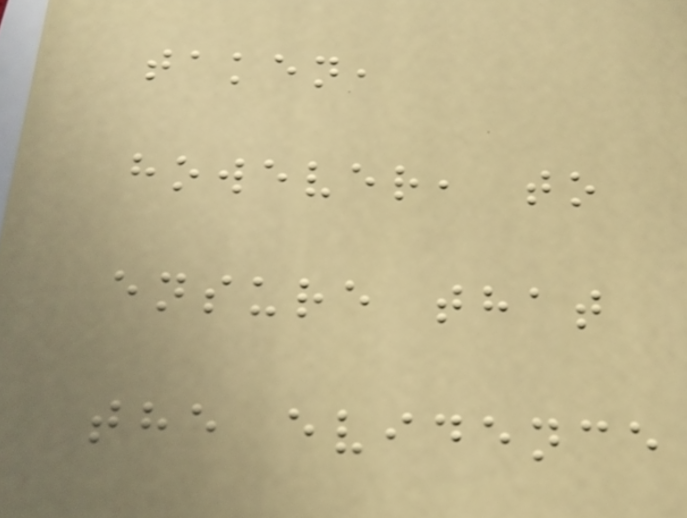taken,
however, to
ensure that
the evidence
